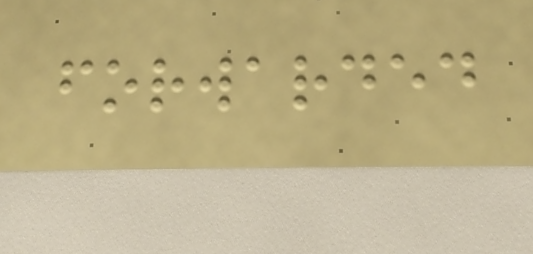forwarded
